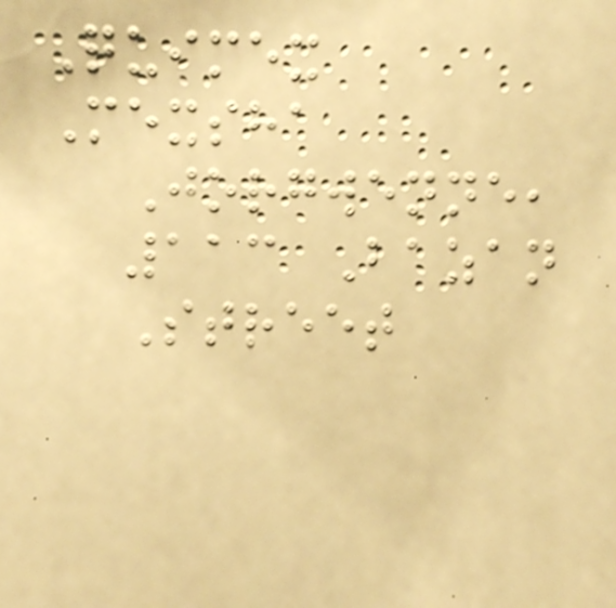Quimex
Mexsha
Jorgwenne,
113 Bazan
Street
